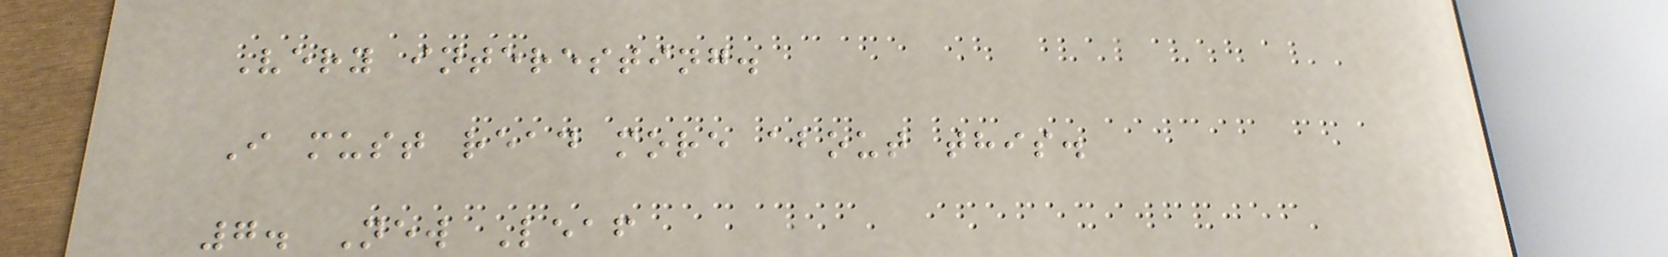Very interesting.
I must read more about this.
7. New Leaf
